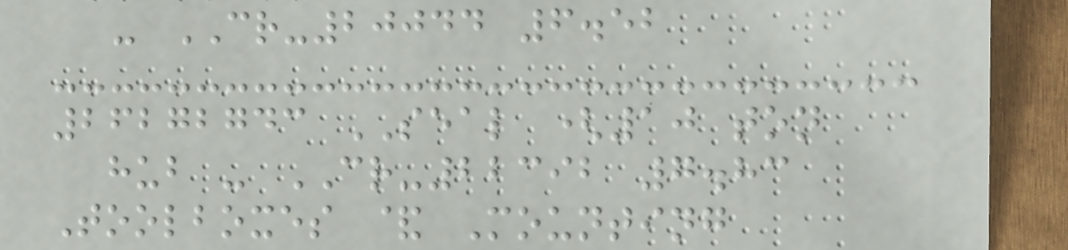- CR-20044 6.52
26272743 SEAL (10 ton
hub - CR-22392 7.83
Toolboxes & Mounting
